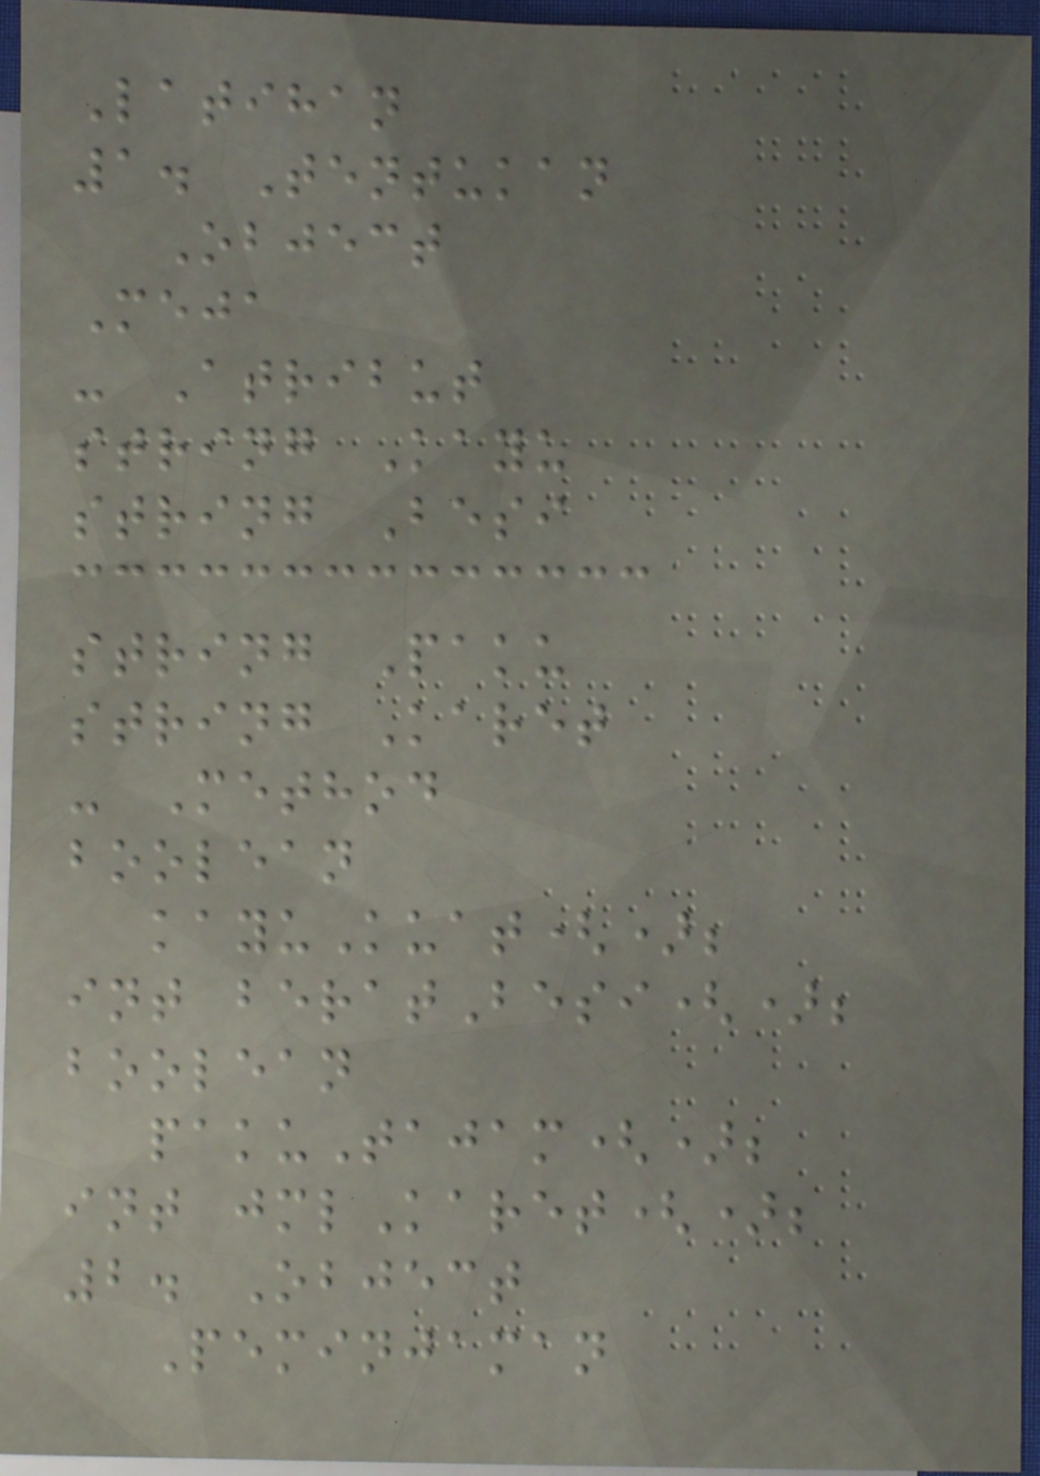Latihan
1. Tentukan
Object
Meja
- Atribut
string Kayu
string Besi
string Paku
string Karet
- Method
boolean
kayuKuat();
int beratBesi();
boolean
pakuTajam();
int jmlKaret();
2. Object
Peminjaman
